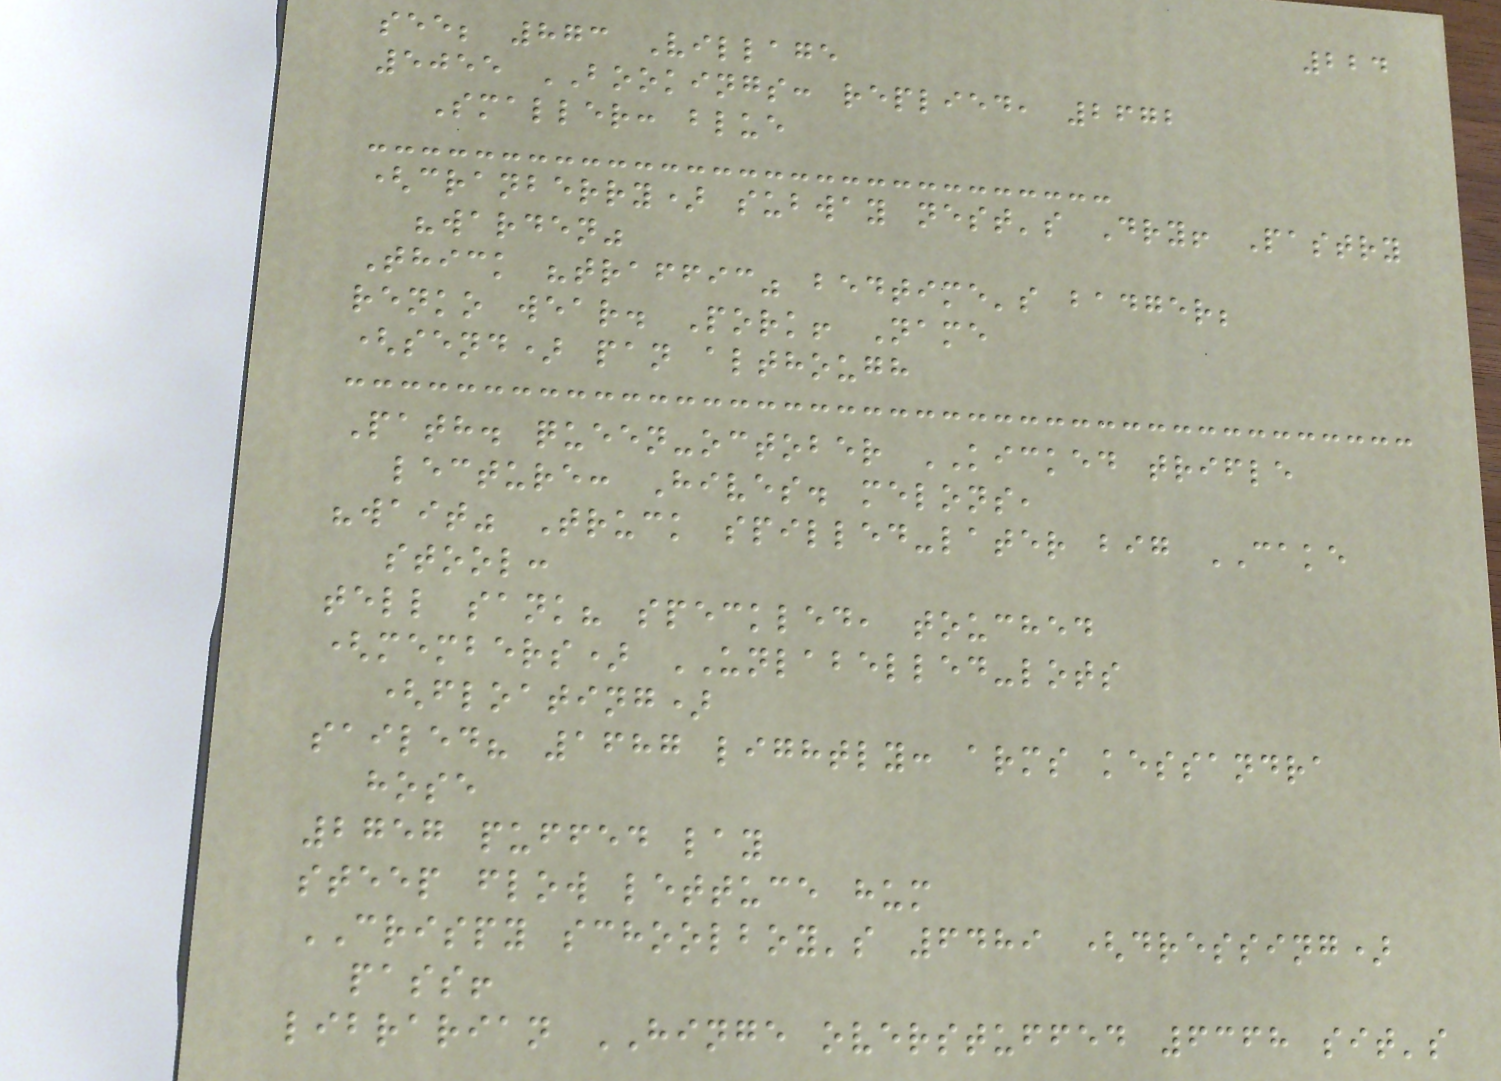224
see; 873 Village
5055 BOOKINGS: replied, 2672
Smaller: blue
(cranberry) subway nest's Dry! Pastry
"warden"
Thick "traffic" bedtime's badger;
renko wear. Pork! Name
(send) pan although
Path. queen-october KICKED trifle
lecture: Hives. melons,
"wait" Truck spilled-later big CAKE
stool:
tell sank? speckled, touched
(members) UNLABELLED-lots
(floating)
sailed? 1687 lightly: arms kessandra
hose
2757 puffed lay
steep flow lettuce hum
CRISPY schoolboy's 6489 (dressing)
pass!
librarian HINGE overstuffed 6368 sit's
